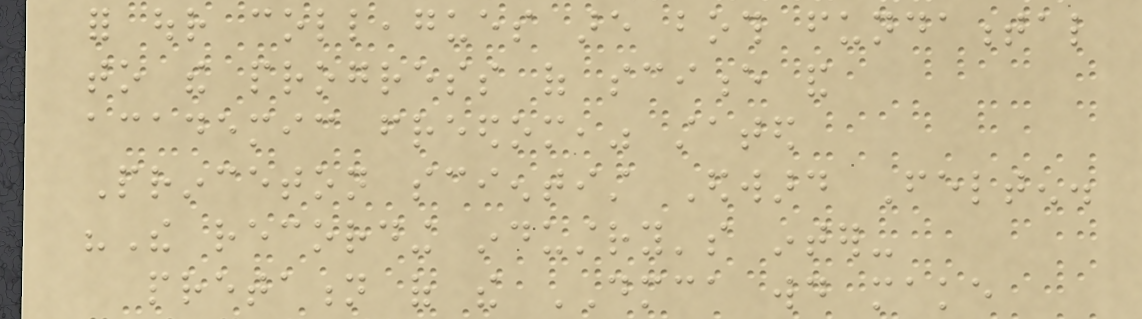for our colleagues are both fundamental
to the progress of science and
academic freedom," stated
Princeton scientist Edward Felten.
"The recording industry's inter-
pretation of the DMCA would make
